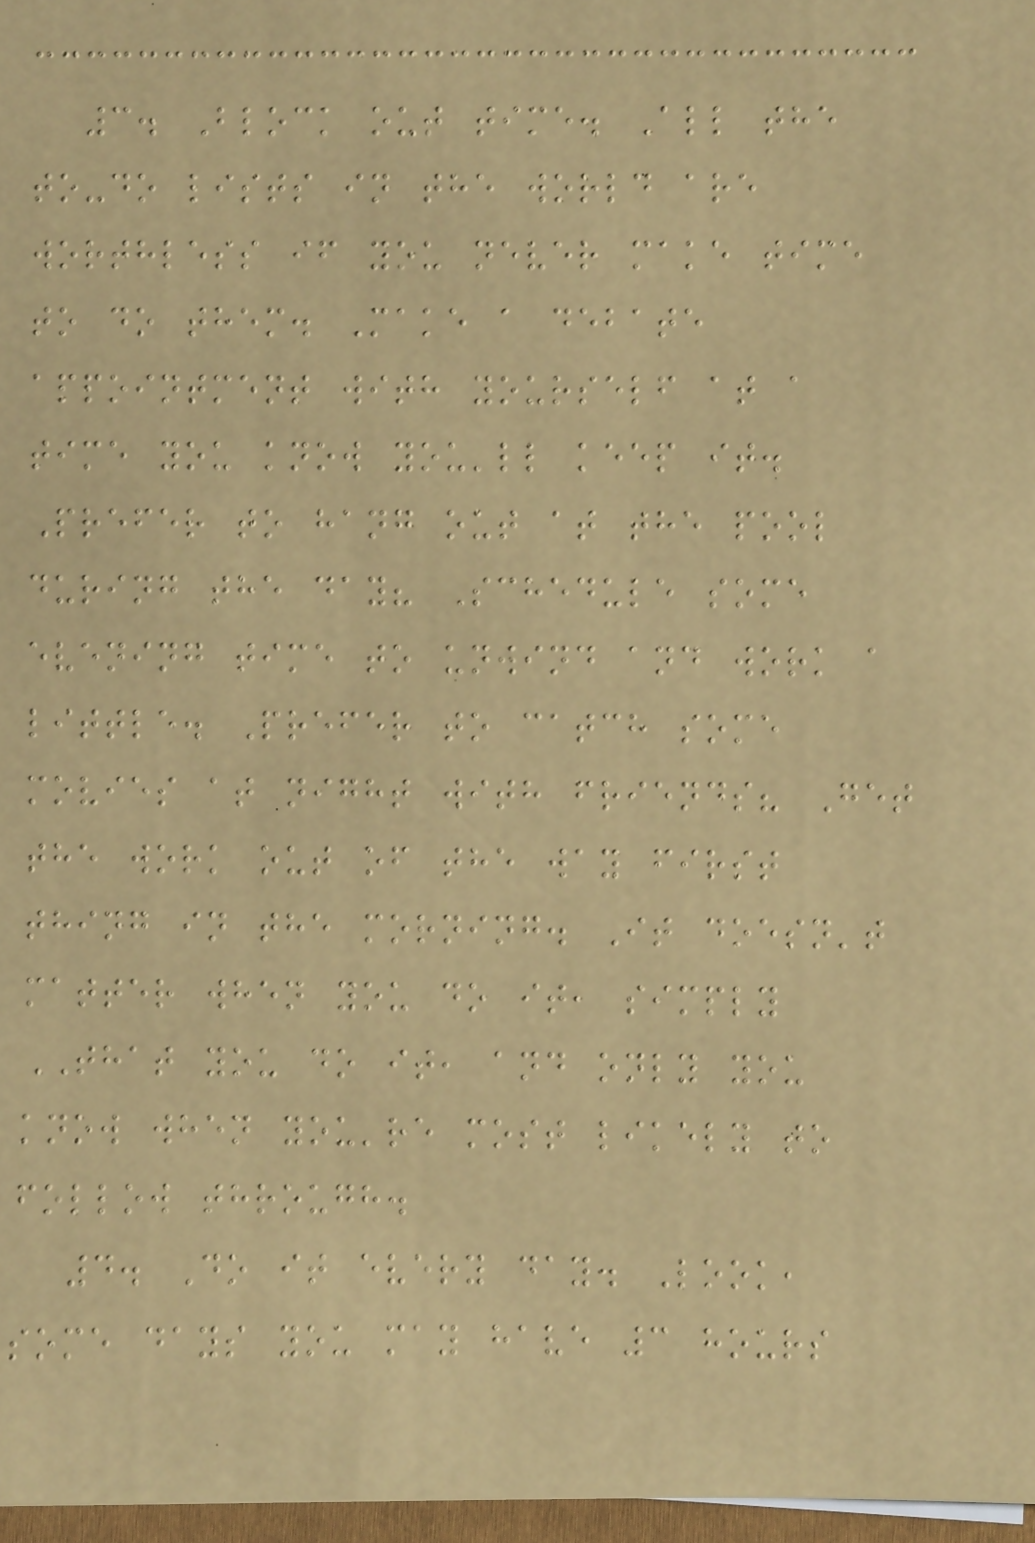3. Block out time. All the
to-do lists in the world are
worthless if you never make time
to do them. Make a debate
appointment with yourself at a
time you know you'll keep it.
Prefer to hang out at the pool
during the day? Schedule some
evening time to unwind and work a
little. Prefer to catch some
movies at night with friends? Get
the work out of the way first
thing in the morning. It doesn't
matter when you do it, simply
THAT you do it, and only you
know when you're most likely to
follow through.
4. Do it every day. Look,
some days you may have 3 hours
